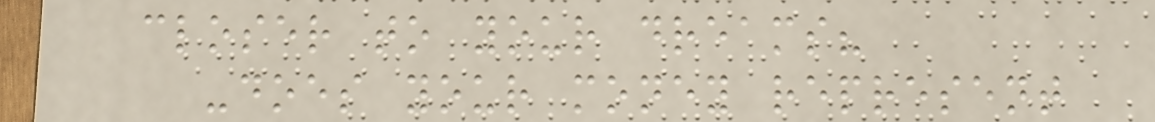closer to your dreams?
-does your money represent
